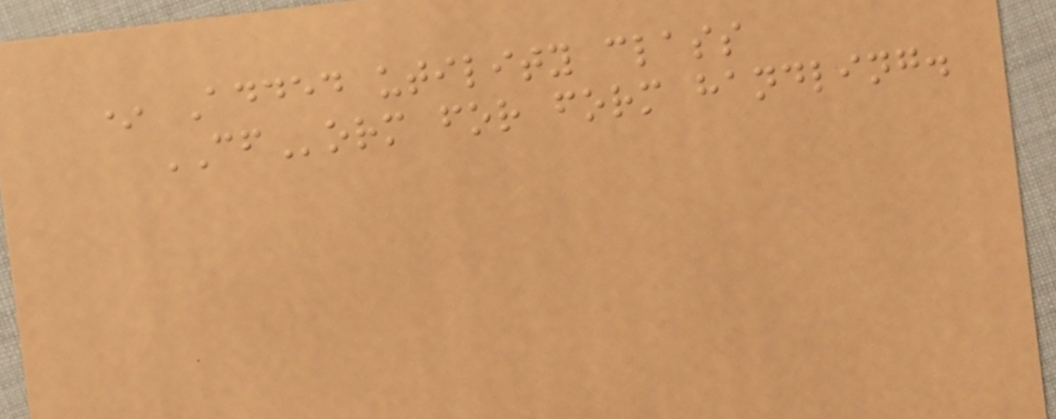* Added utility class
CForm for form handling.
